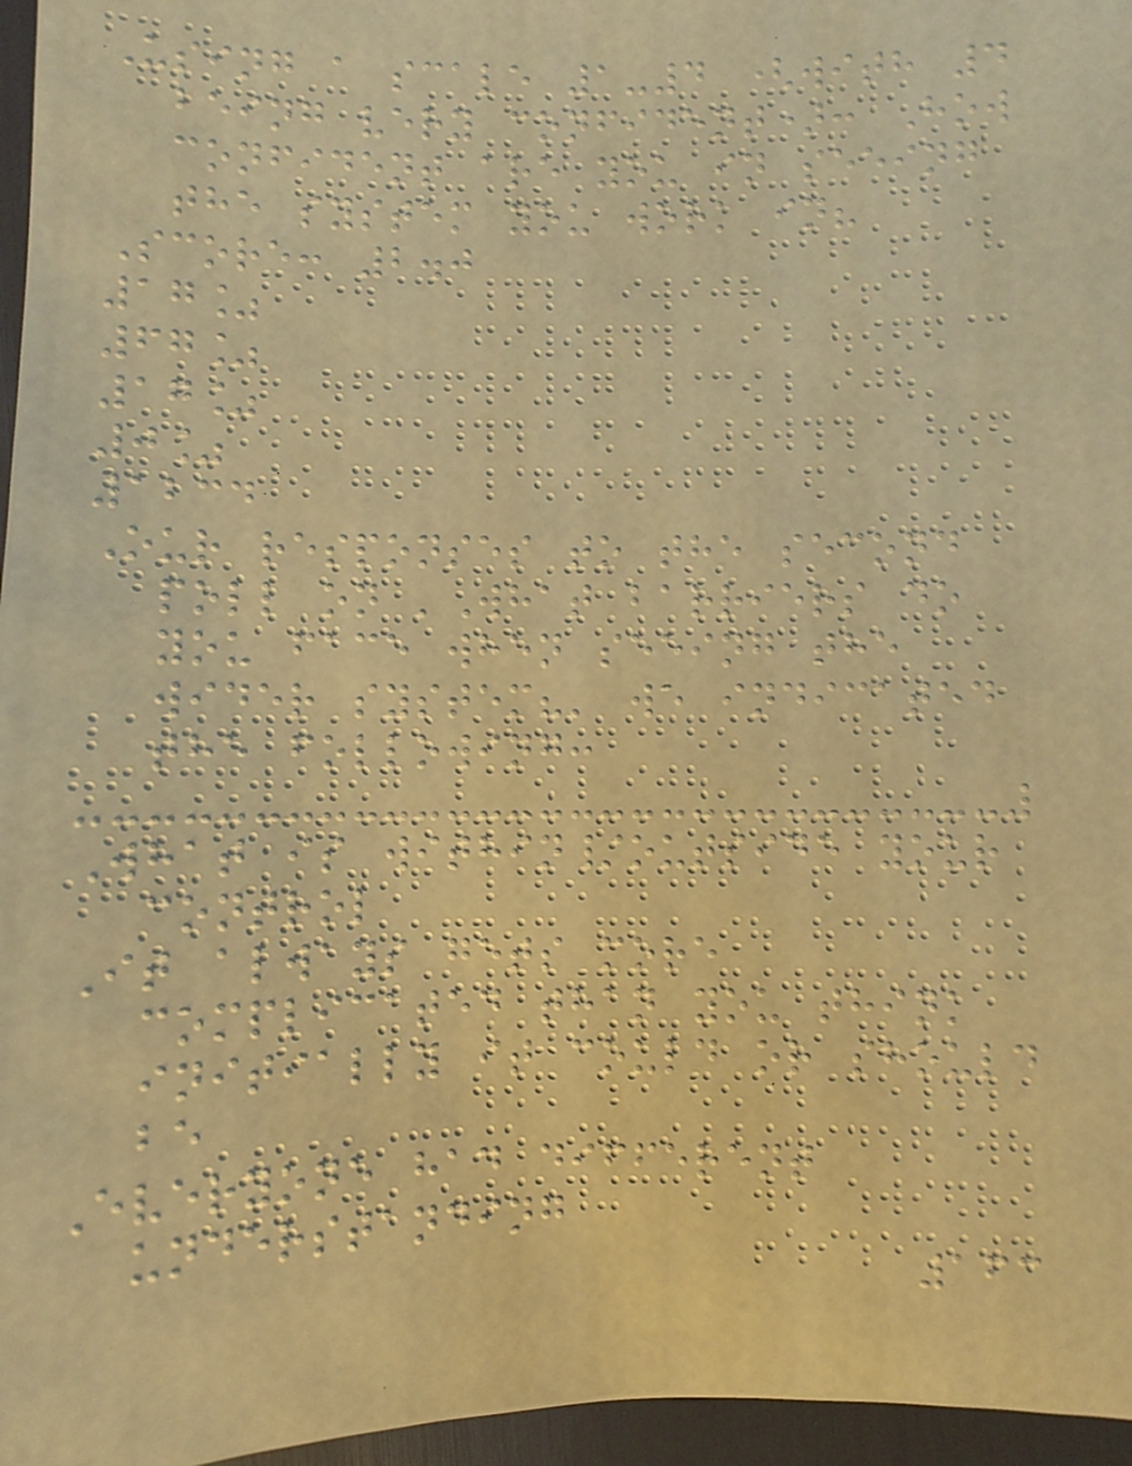Using a scale 1-4 (with 4
being very confident): How
confident are you in seeing
the system you work in?
Score: 2.0
17%
67%
17%
0%
1234
Our responses to the second
poll on 'What barriers do
you face when seeing the
wider system?' we indicated
the following:
What is within/outside your
control
It always gets more
complicated than you think
initially it could or should
be
Everyone had different
understanding
163
